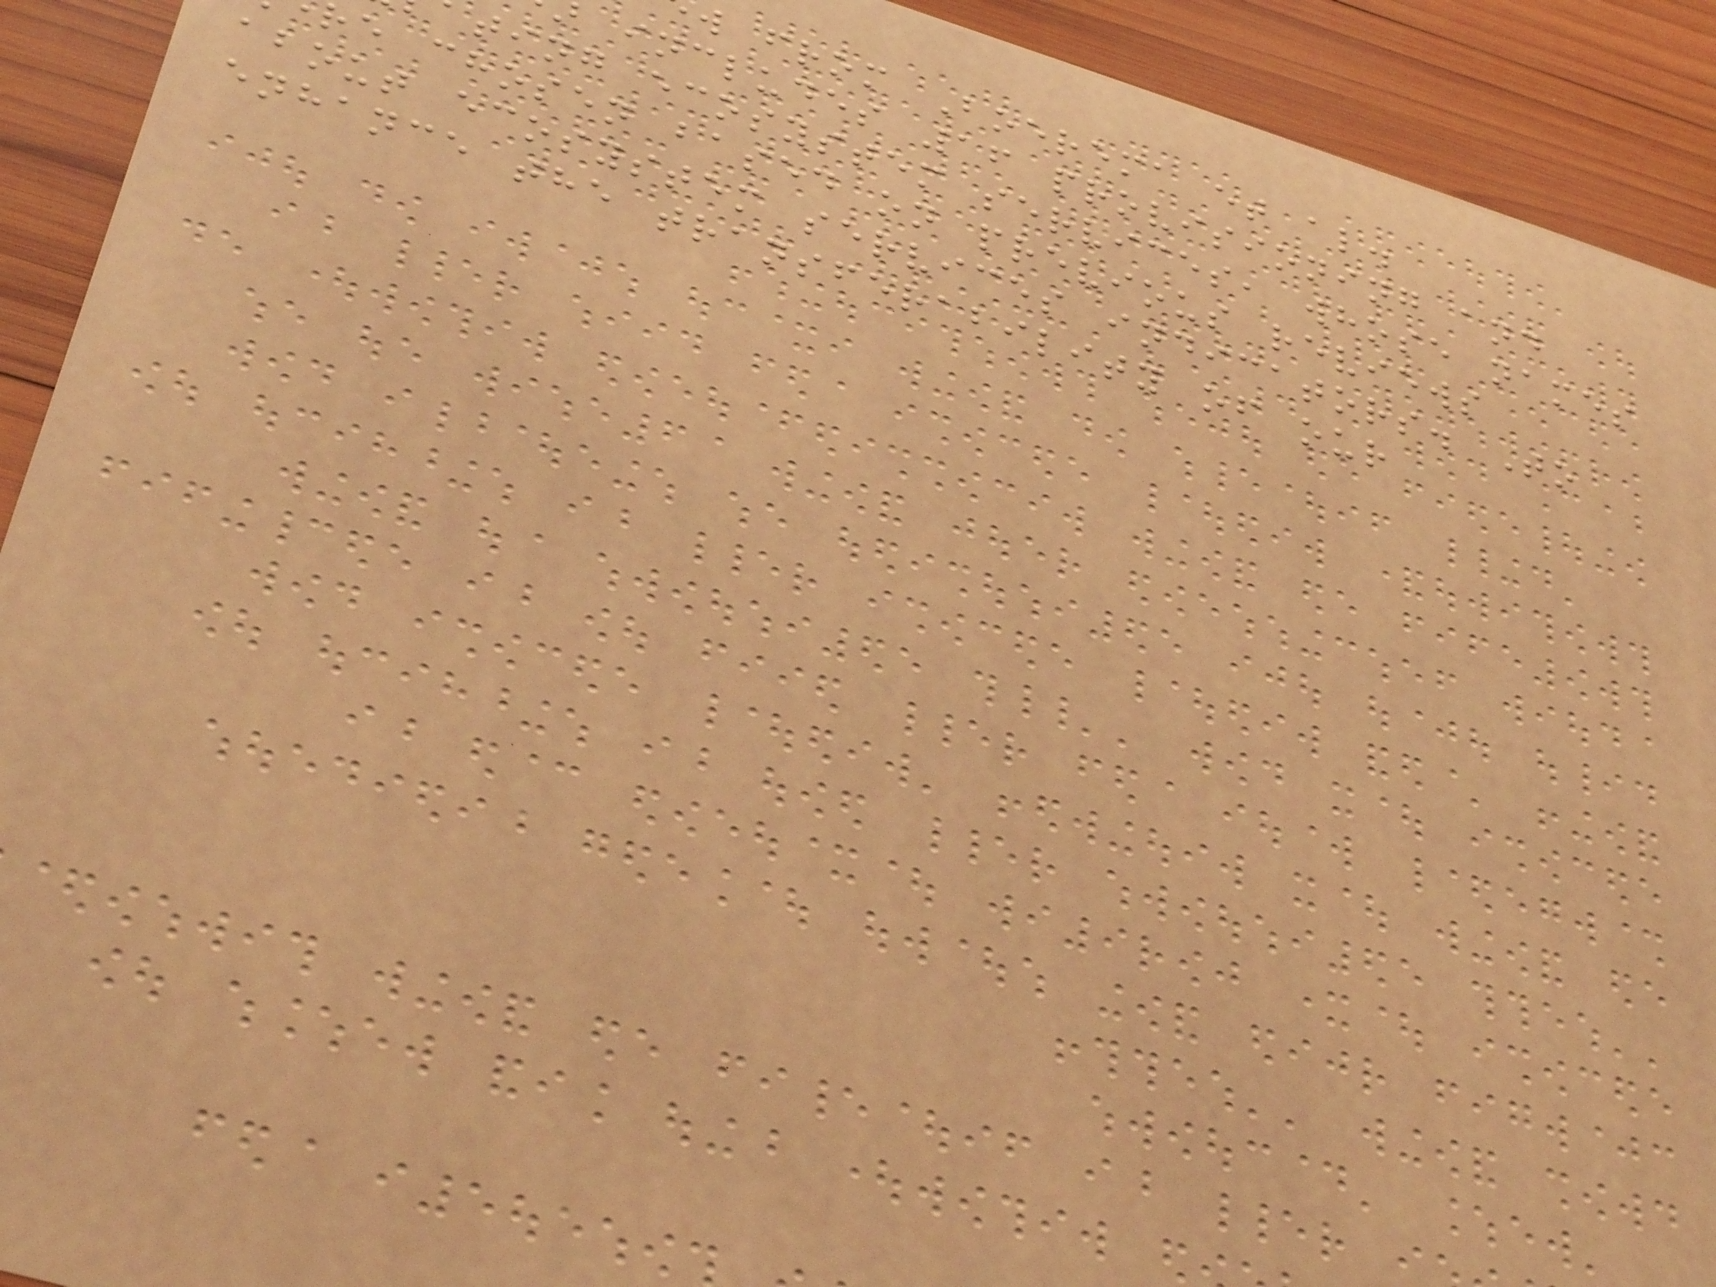w from Boerema et al.
includes 16 provisioning and
ting ecosystem services, whose names
e chosen based on previous reviews
about ecosystem services indicators. To
enhance the transferability of our
